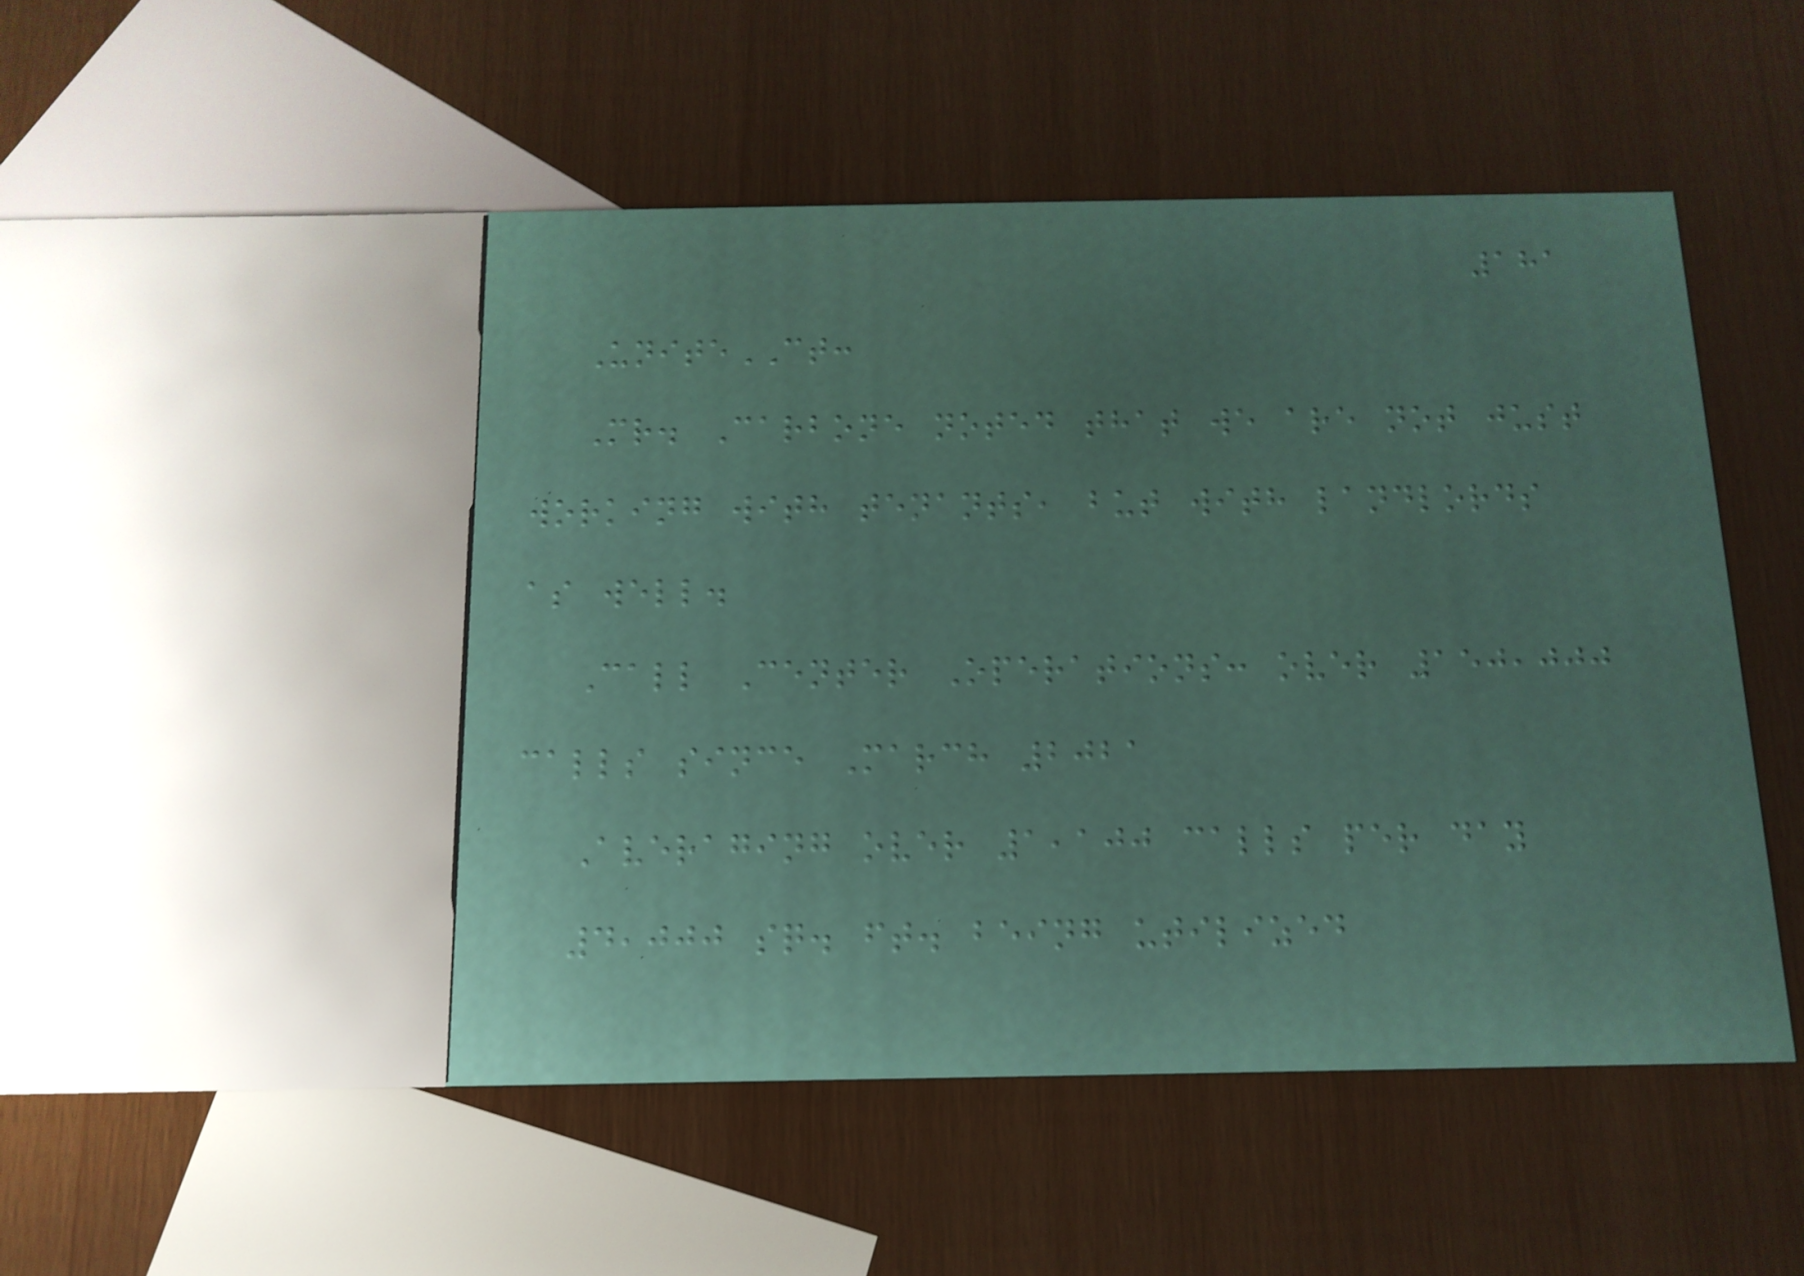181
UniteCT:
Mr. Carbone noted that we are not just
working with tenants, but with landlords
as well.
Call Center Operations: over 150,000
calls since March 2021
Averaging over 1,100 calls per day
4,000 sq. ft. being utilized
